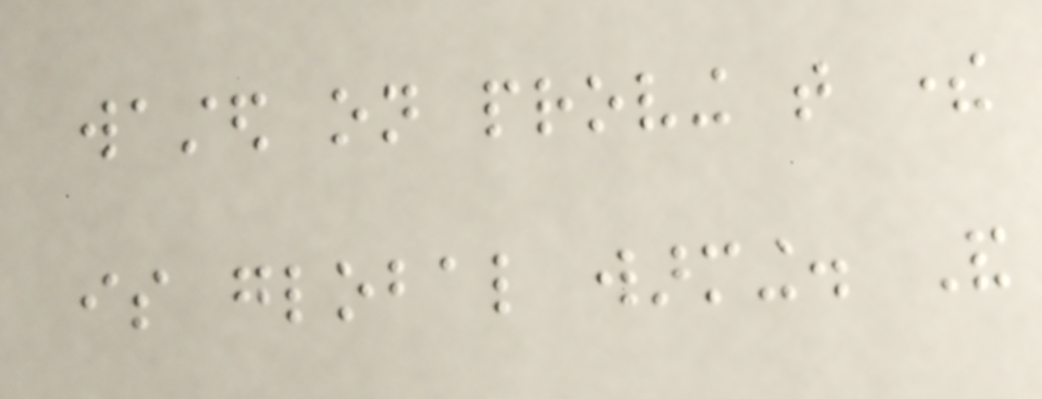wasted on proving that there
is global warming. And
